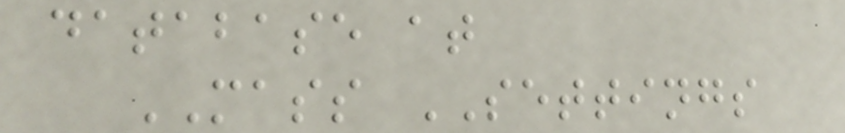database at
MASS SETTINGS
